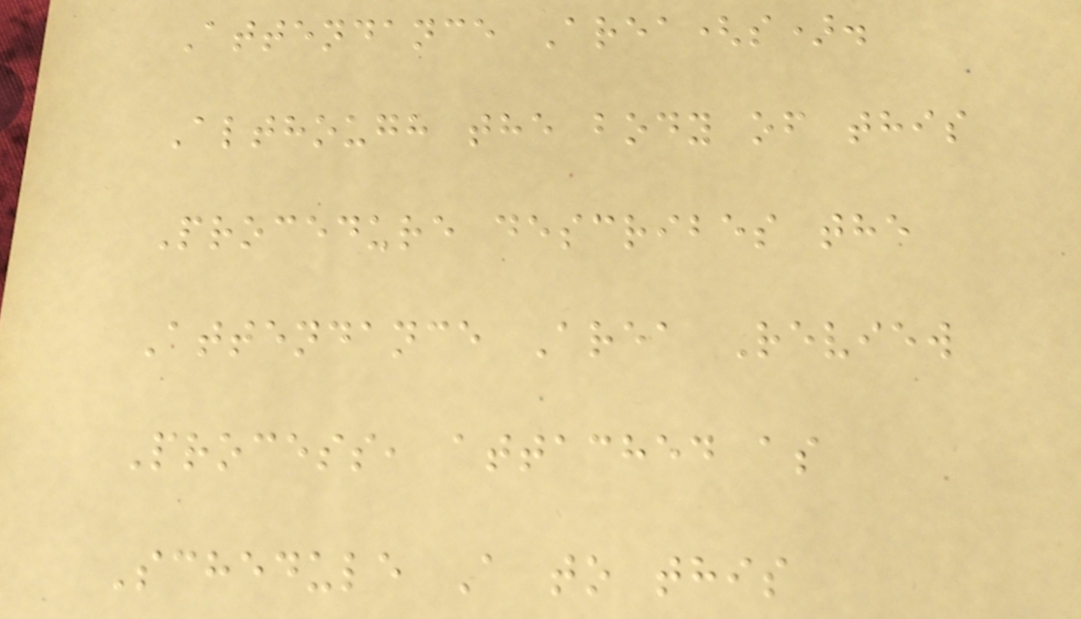Attendance Area(s).
Although the body of this
Procedure describes the
Attendance Area Review
Process, attached as
Schedule A to this
